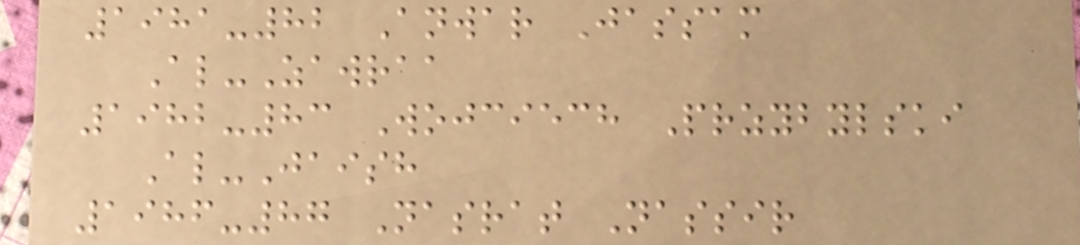1981-82 Anwar Jassam
Al-Zawraa
1982-83 Wojciech Przybylski
Al-Jaish
1986-87 Nasrat Nassir
